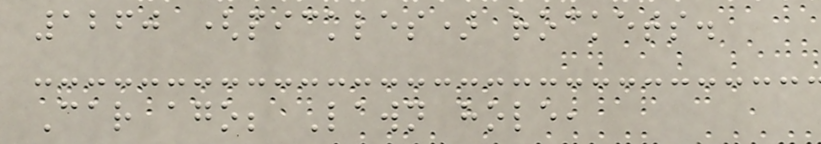1260 (pickles) rockets.
Car ago; Lawn hole,
